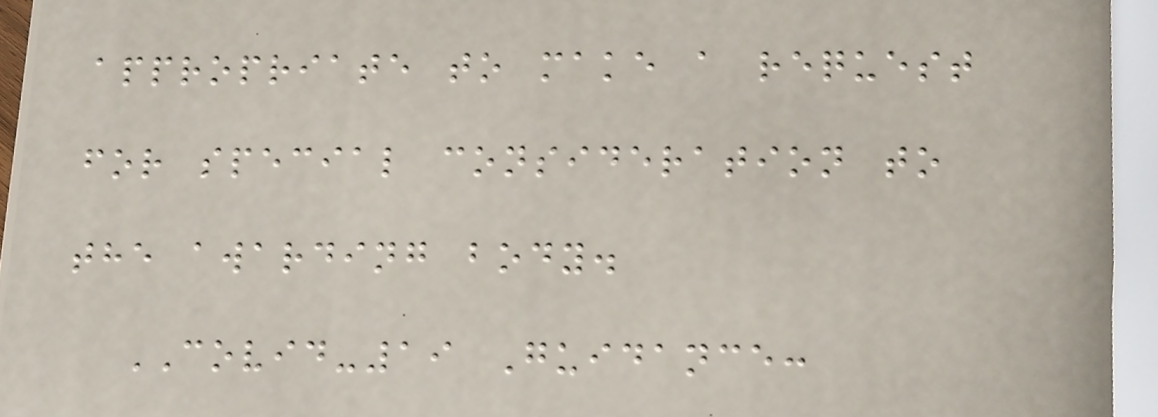appropriate to make a request
for special consideration to
the awarding body.
COVID-19 Guidance:
